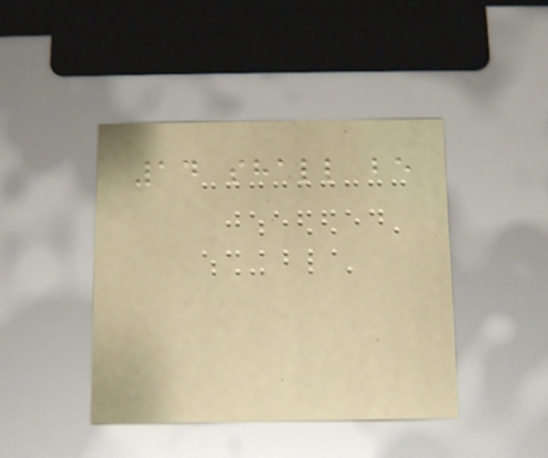14 shall be
